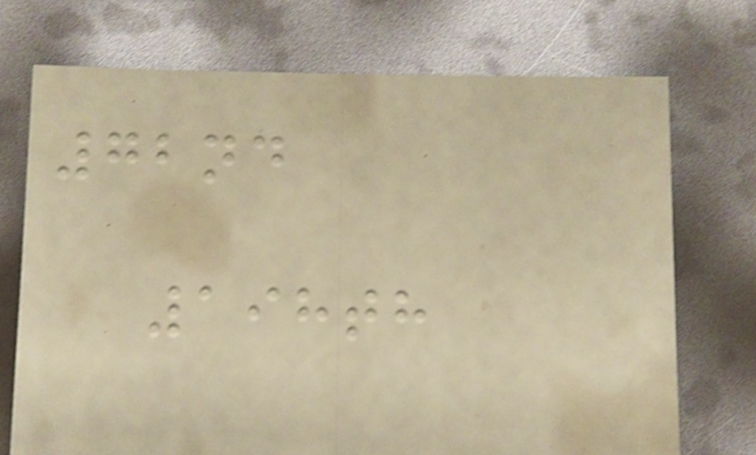72nd
198th
